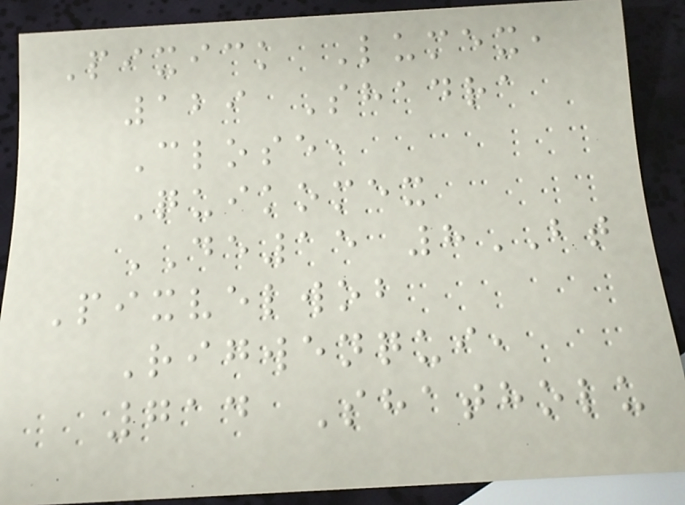Pixick Lumex,
129 Shadra
Close,
Quikomex
DE15 8BT
Pixvelwob
Rigwenqui,
714 Shatholu
